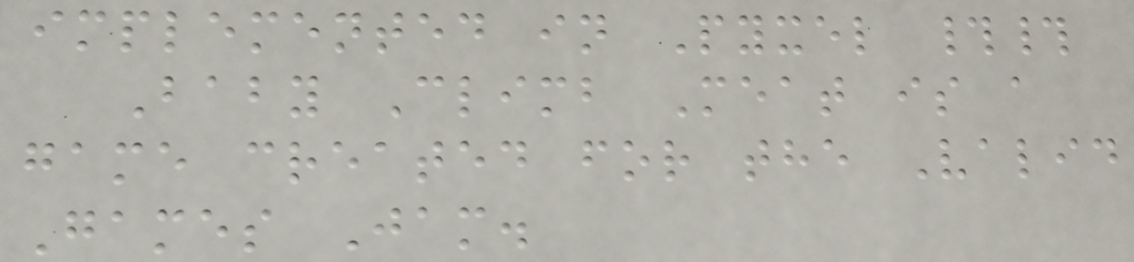implemented in Pyxel ##
Baby Climb Meat is a
game created for the Valid
Games Jam.
